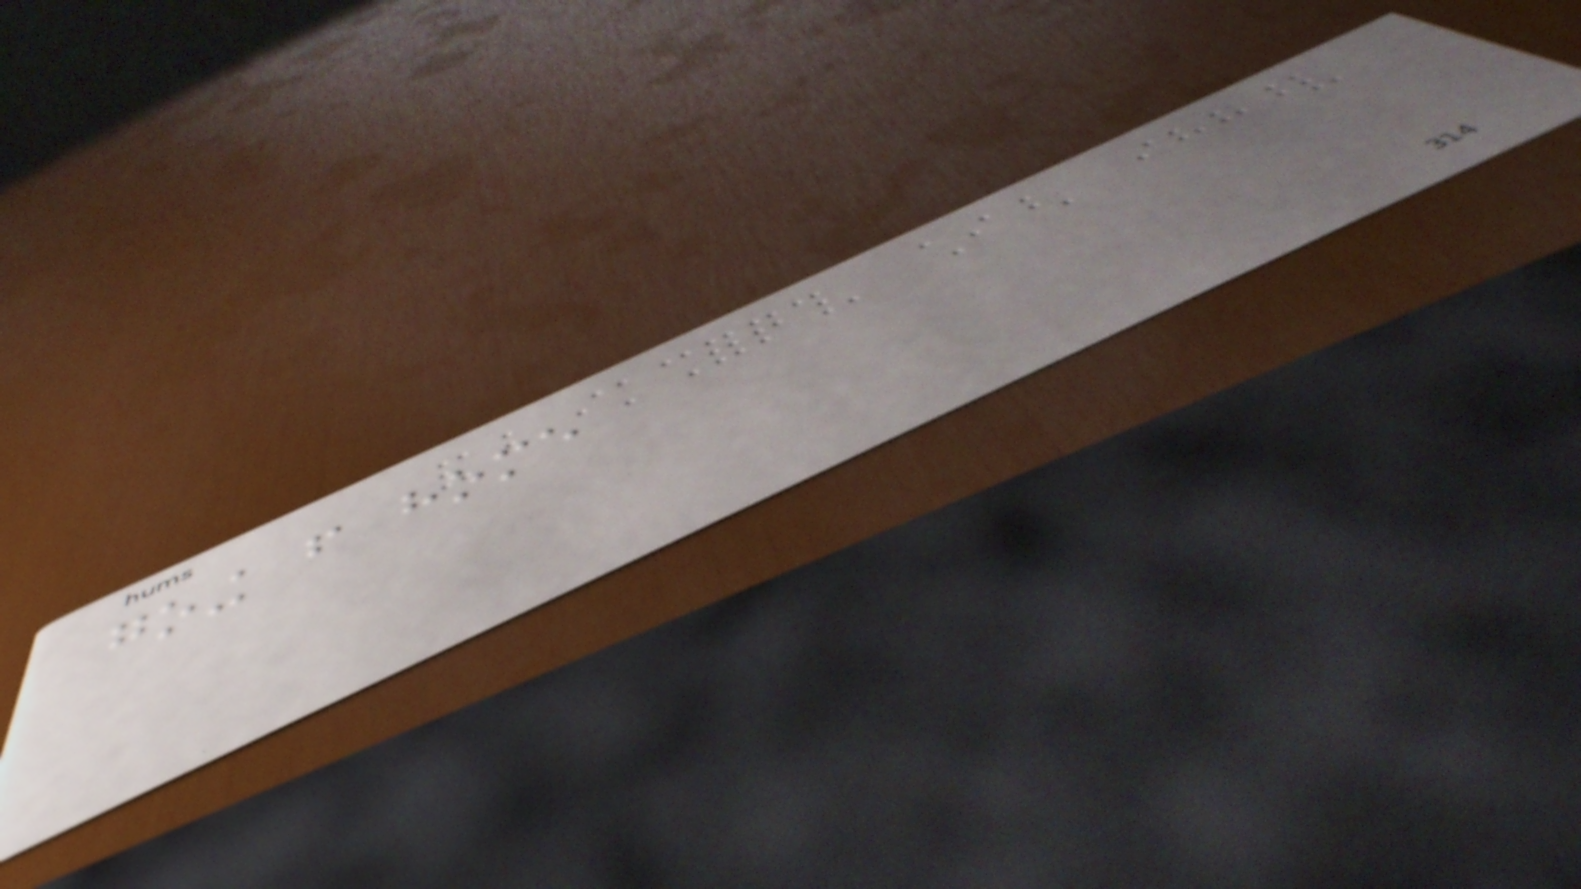going from home
